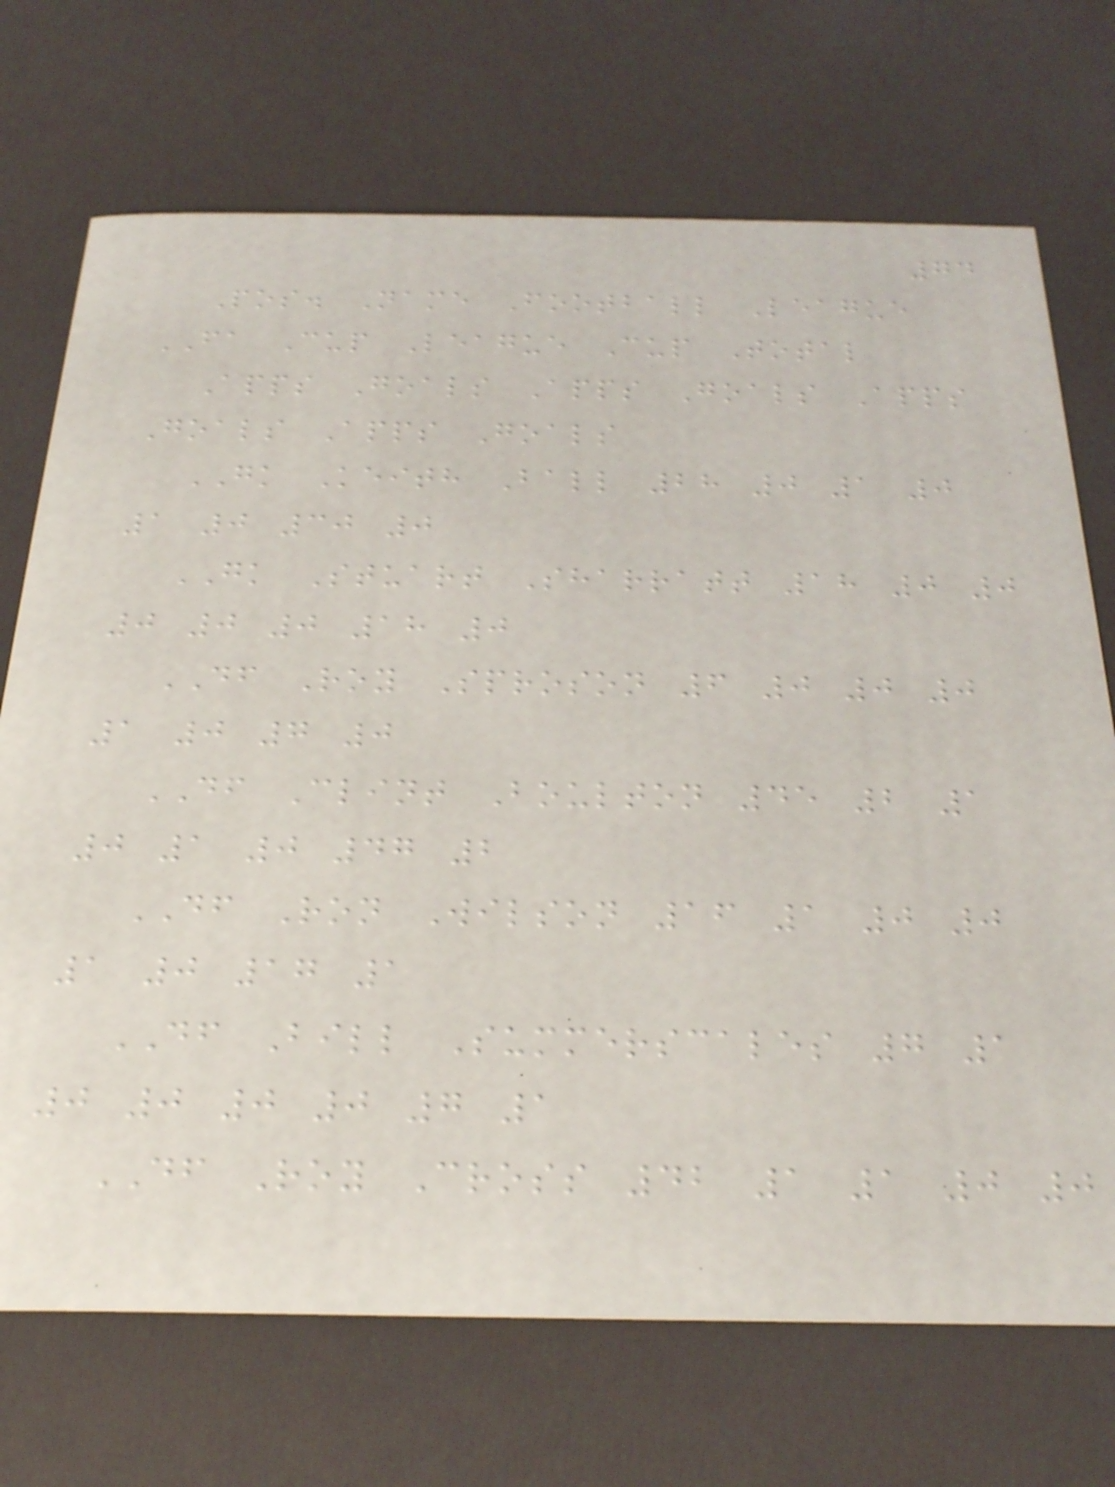74
Pos. Name Football League
FA Cup League Cup Total
Apps Goals Apps Goals Apps
Goals Apps Goals
GK Keith Ball 28 0 1 0
1 0 30 0
GK Stuart Sharratt 18 0 0
0 0 0 18 0
DF Roy Sproson 6 0 0 0
1 0 7 0
DF Clint Boulton 45 2 1
0 1 0 47 2
DF Ron Wilson 16 1 0 0
1 0 17 1
DF Bill Summerscales 7 1
0 0 0 0 7 1
DF Roy Cross 42 1 1 0 0
